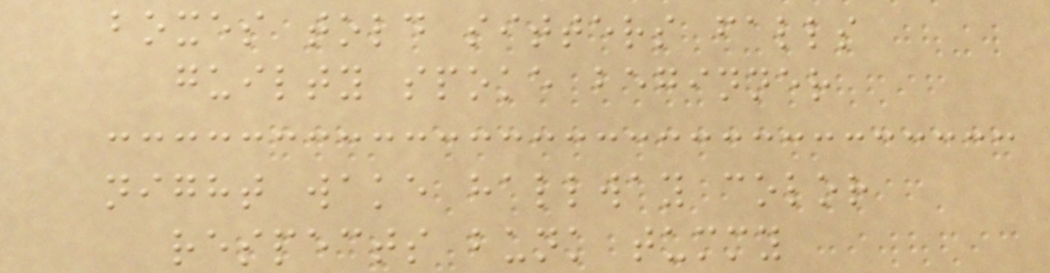boxes told sitters falls
guilty spoke beginner
night wake hallway color
respects bunk tummy
